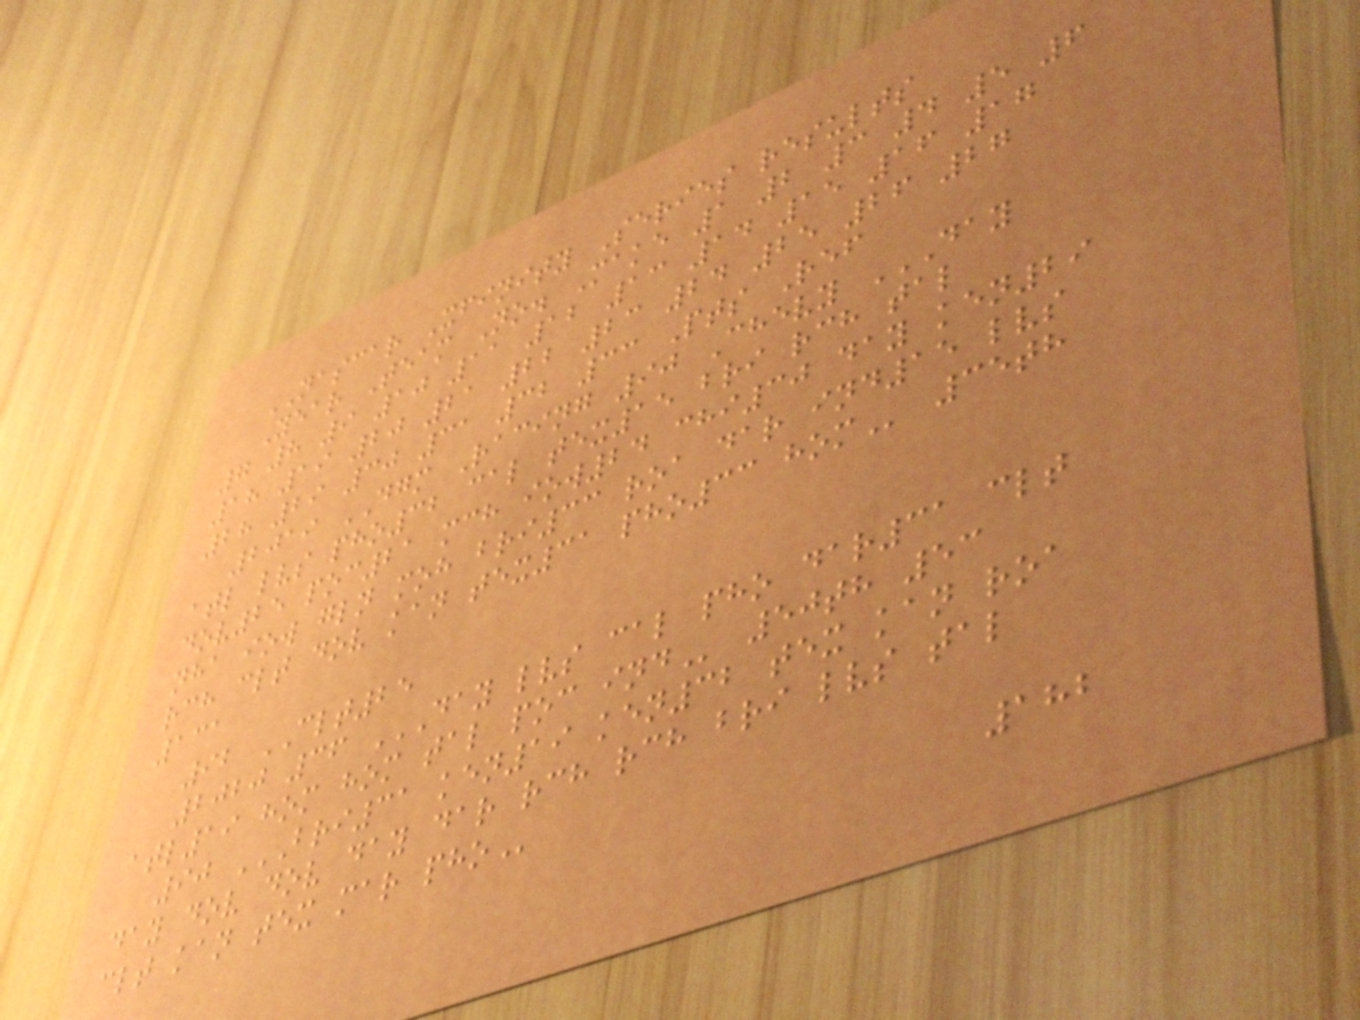NASCAR Xfinity Series results
Year Team No. Make 1 2 3 4 5 6
7 8 9 10 11 12 13 14 15 16 17
18 19 20 21 22 23 24 25 26 27
28 29 30 31 32 33 Pts Ref
2019 DGM Racing 90 Chevy DAY
ATL LVS PHO32 CAL TEX15 BRI RCH TAL
DOV25 POC21 MCH IOW24 CHI30 DAY KEN29
NHA IOW GLN MOH BRI33 ROA DAR IND15 LVS
RCH CLT DOV KAN TEX31 PHO33 HOM 35th
131
92 CLT25
2020 36 DAY LVS CAL PHO DAR31 CLT
ATL19 HOM HOM TAL POC IND 50th 53
90 BRI31 KEN19 KEN32 TEX KAN ROA
DAY DOV DOV DAY DAR RCH RCH BRI LVS TAL
CLT KAN TEX MAR PHO
182
